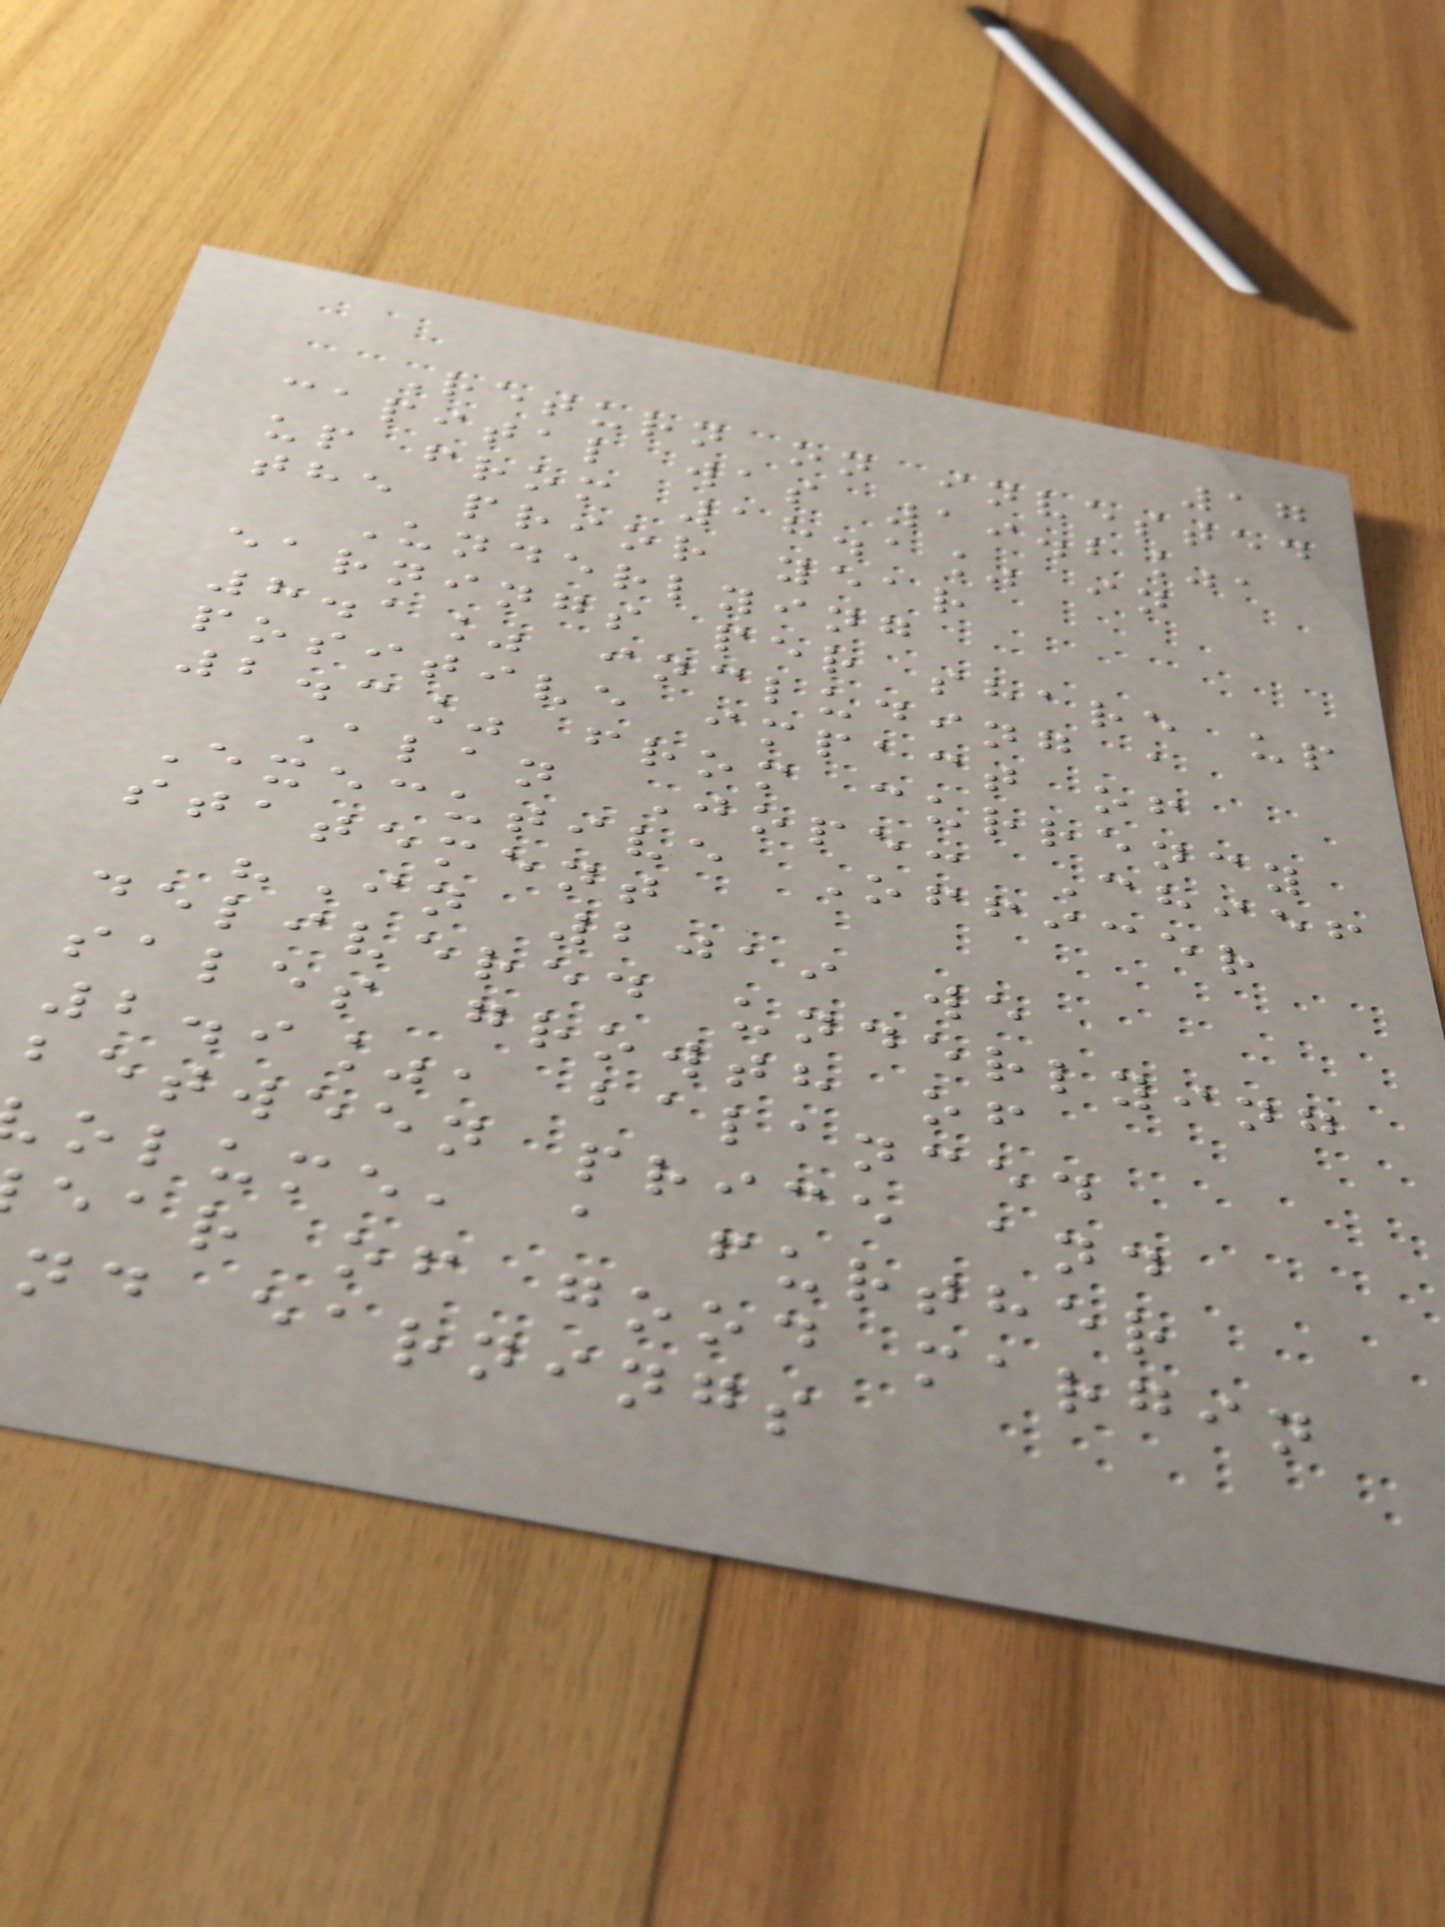17
Return on invested
capital was 19.2%,
up from 18.1% in
the prior year
Underlying
earnings per share up
8.1% including a
positive impact of
2.3% from currency
Alan Jope: Chief
Executive Officer
statement
"In 2019 we
delivered underlying
sales growth of
2.9%, balanced
between price and
olume, a further
ear of good margin
nd earnings
